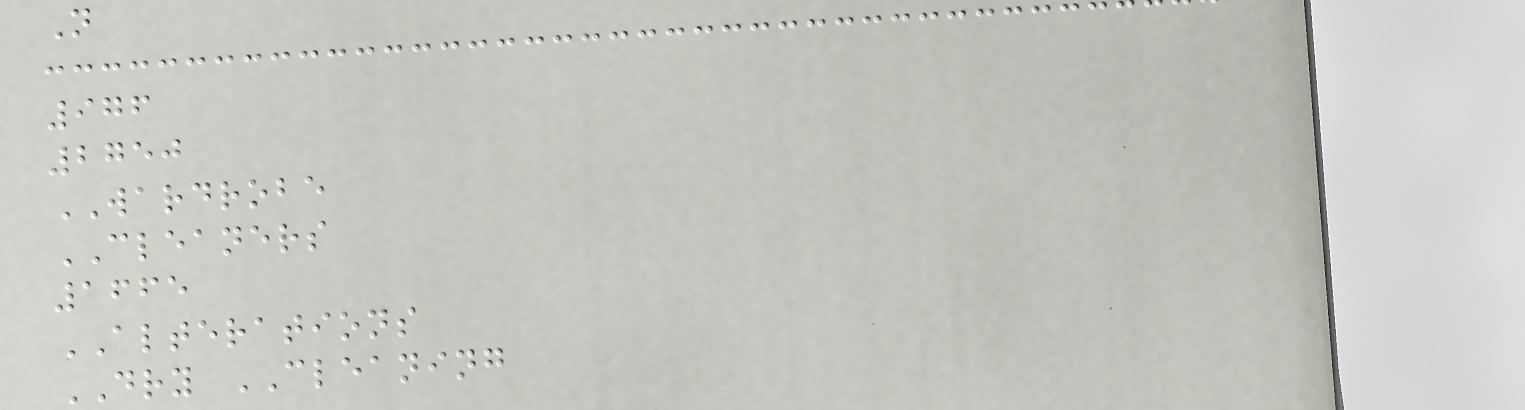N
976
2750
WARDROBE
CLEANERS
1665
ALTERATIONS
DRY CLEANING
